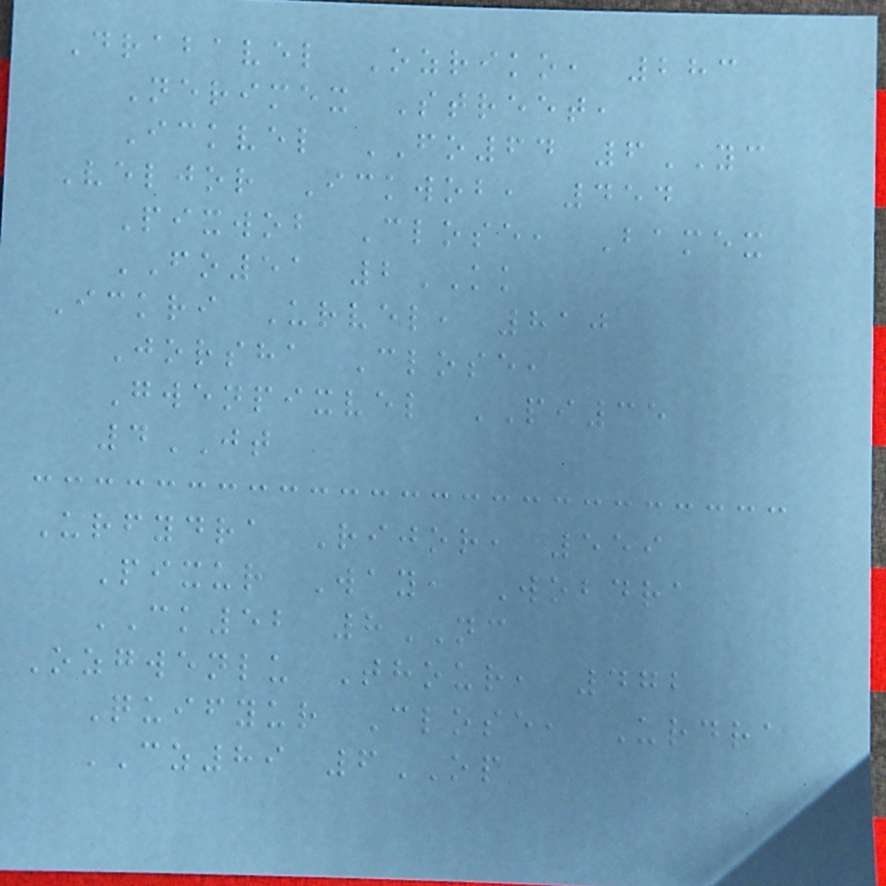Drabavel Ozriko, 283
Nerimex Street,
Ickvel FO64 6YC
Veljor Ickwob, 454
Pixwob Close, Bamex
FO51 2KK
Ickri Urvel, 810
Jorsha Close,
Gwenpixvel PI35
4JT
Urfydra Rijor, 559
Pixur Way, Wobdra
CK52 8NC
Ozgwenlu Thour, 472
Quifyur Close, Urdra
CZ89 6OP
